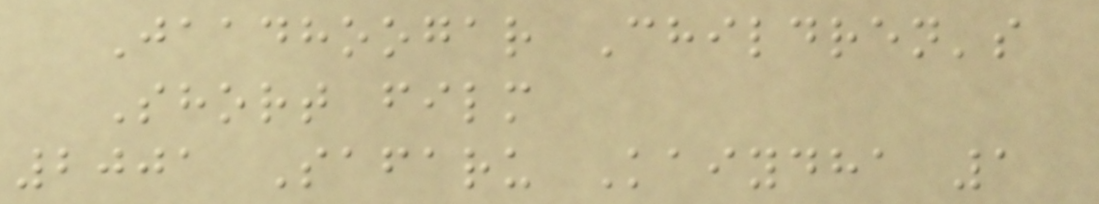Jaadhoogar Children's
Short film
2001 Safaru Kaiydha 1
